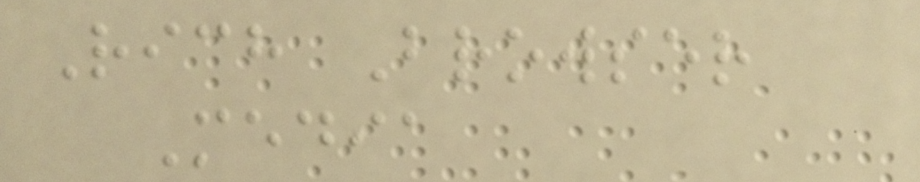Rich Browser
Media
